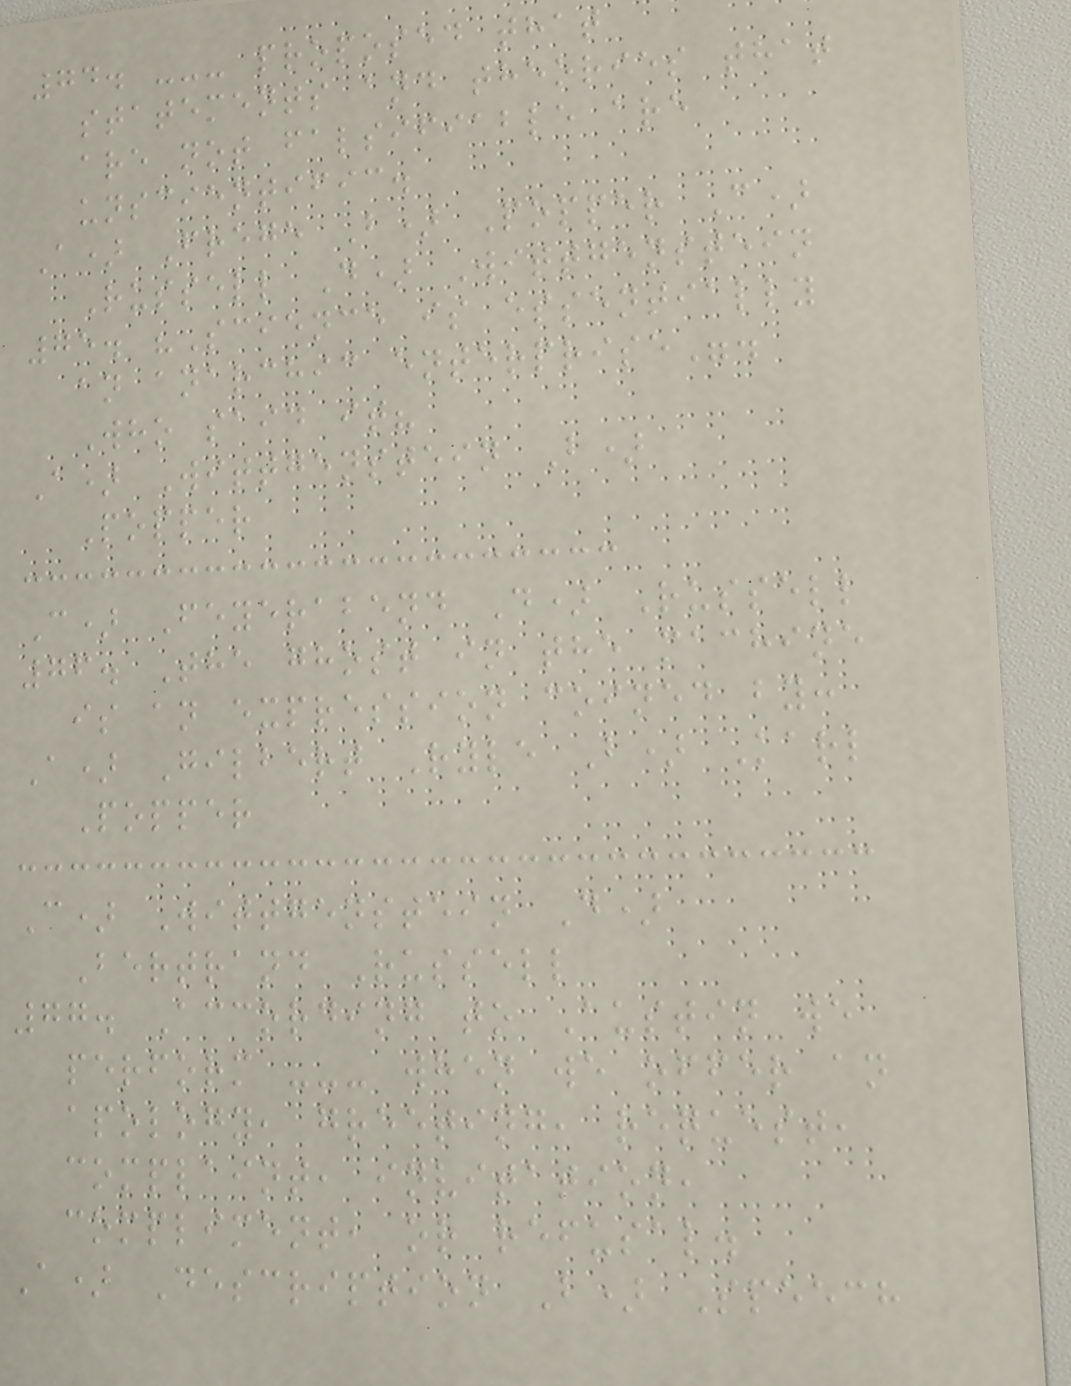74. --- proposed that
statements and theories that
are not falsifiable are
unscientific.
A) Frege B) Popper C)
Russell D) Wittgenstein
75. "Science is essentially
an anarchic enterprise".
Who said it?
A) Wittgenstein B)
Popper
C) Feyerabend D) Russell
76. The ghost in the machine
is an expression coined by:
A) Gilbert Ryle B) Karl
Popper
C) Wittgenstein D)
Bertrand Russell
77. According to Austin we
perform --- when we offer an
apology, greeting, request,
complaint, invitation,
compliment, or refusal.
A) Description B) Speech
